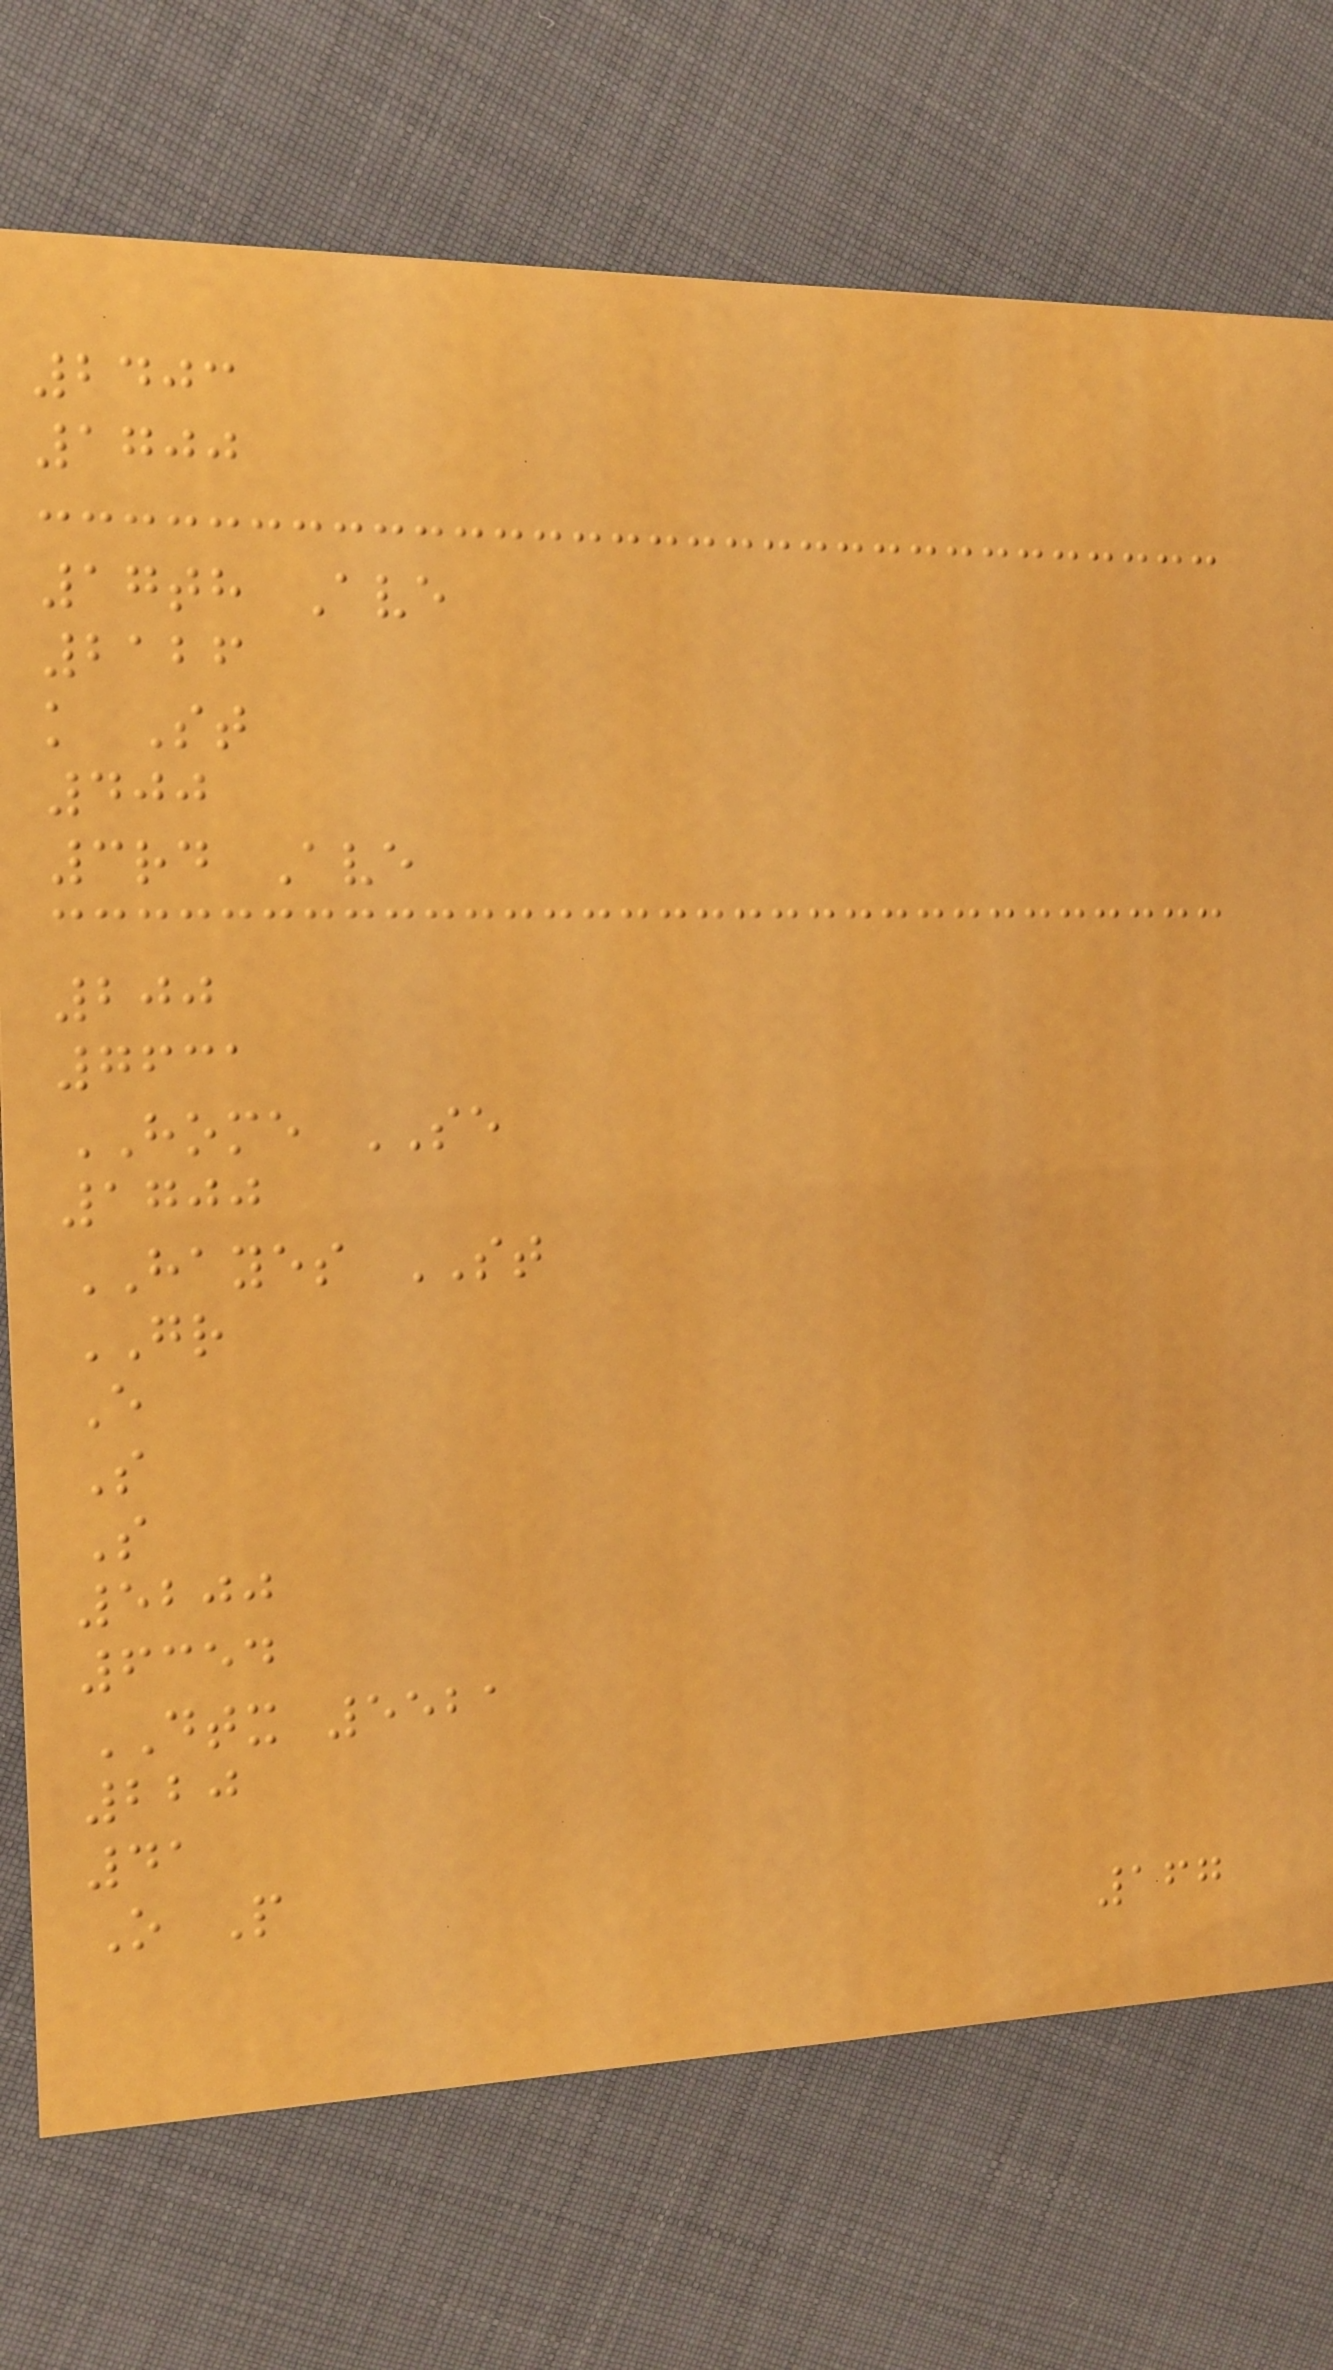2403
1700
17th Ave
2126
k St
400
3rd Ave
200
7631
HOME SE
1700
HAYES ST
GR
E
S
S
5200
6354
DTX 5521
220
41
O P
167
